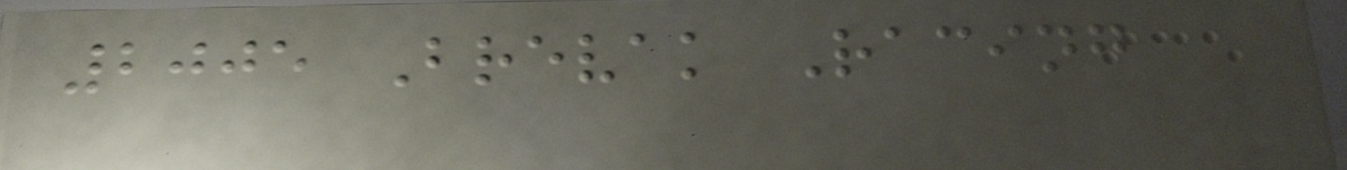2005 Brevak Racing
